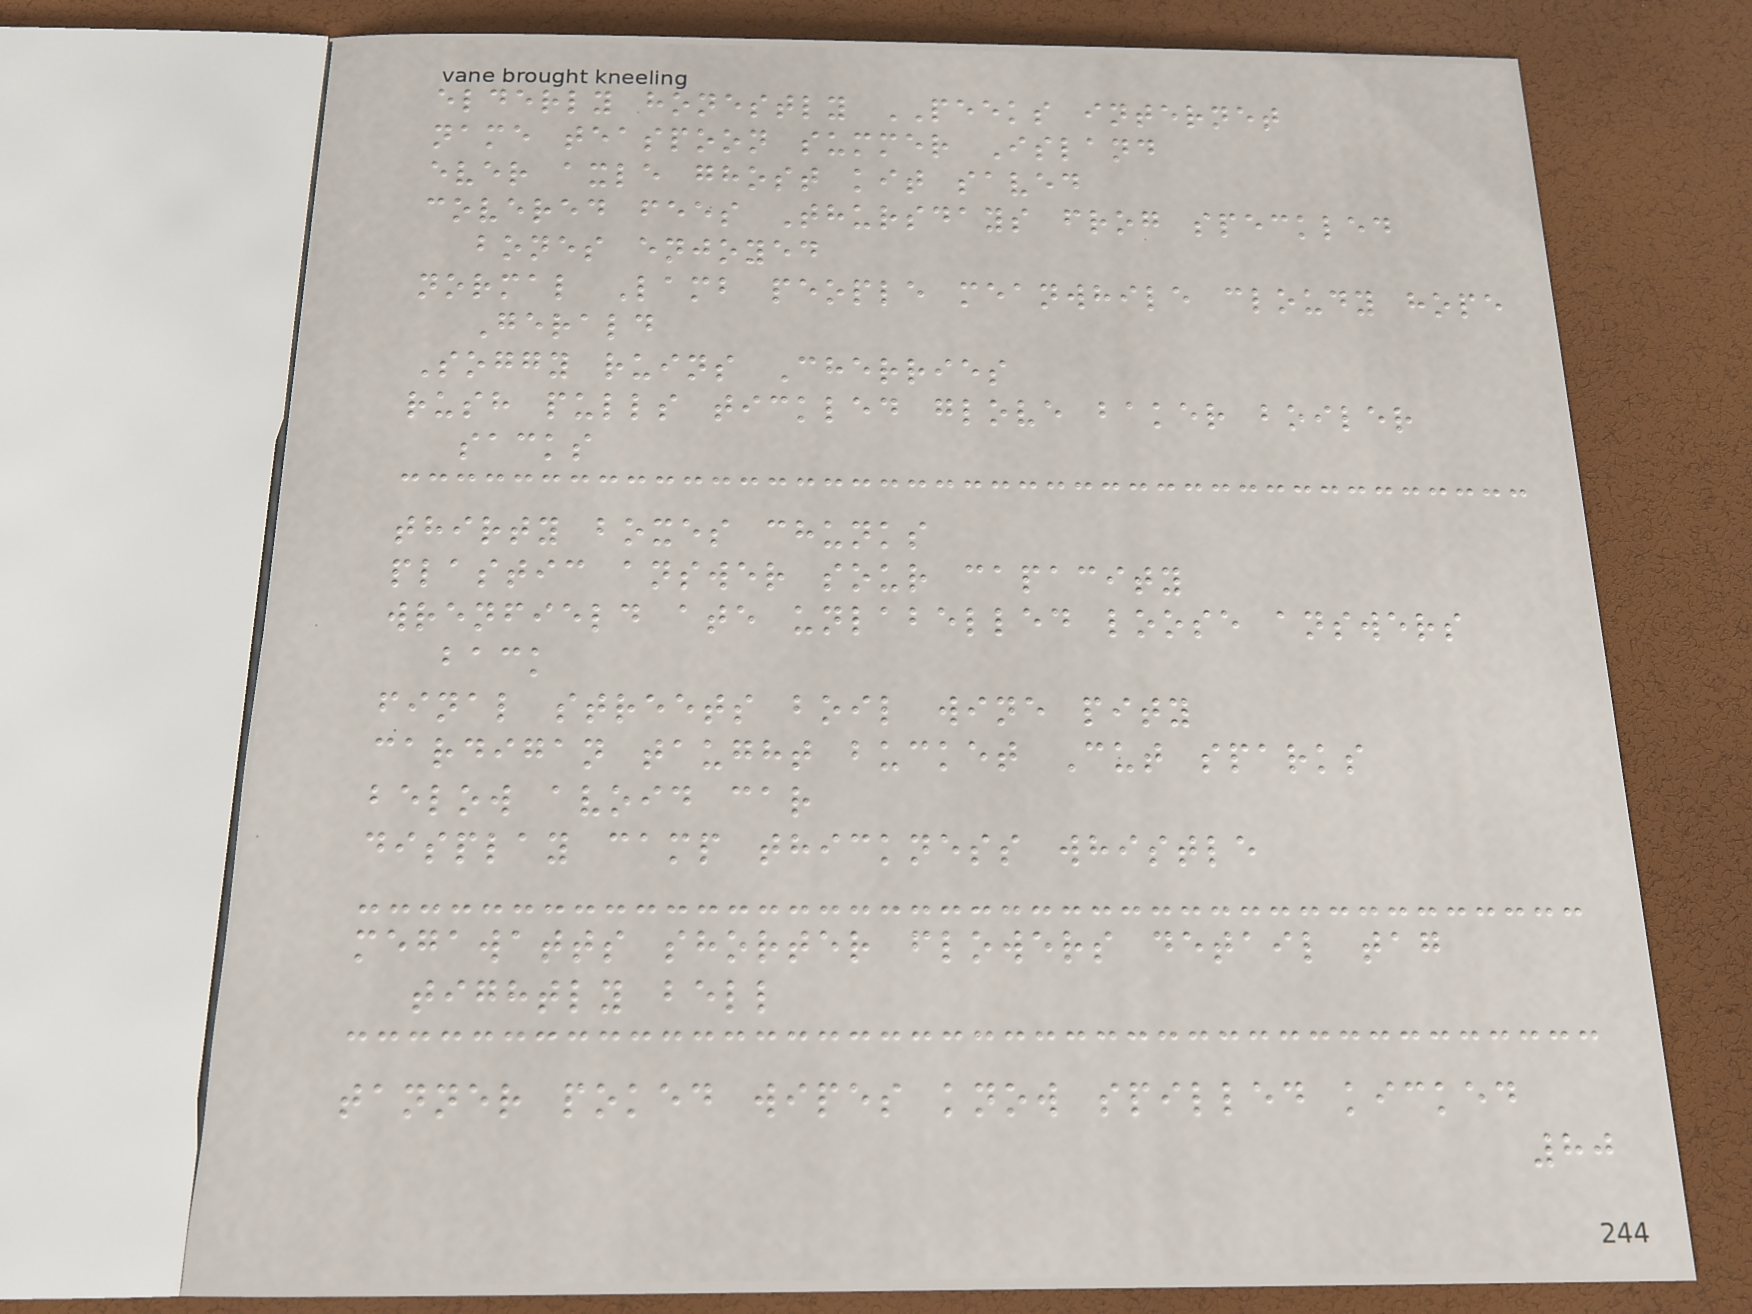elderly honestly PEEKS internet
name teaspoon summer Island
ever axle ghost kit saved
covered fees Thursdays frog speckled
bones enjoyed
normal Lamb people meanwhile cloudy hope
Gerald
Soggy ruins Cherries
rush pulls tickled glove baker boiler
sacks
thirty boxes chunks
plastic answer sour capacity
wrenfield ate unlabelled loose answers
back
final streets boil wine pity
cardigan taught bucket Cut sparks
below avoid car
display camp thickness whistle
megawatts shorter flowers detail tag
tightly bell
tanner poked wipes know spilled kicked
80
